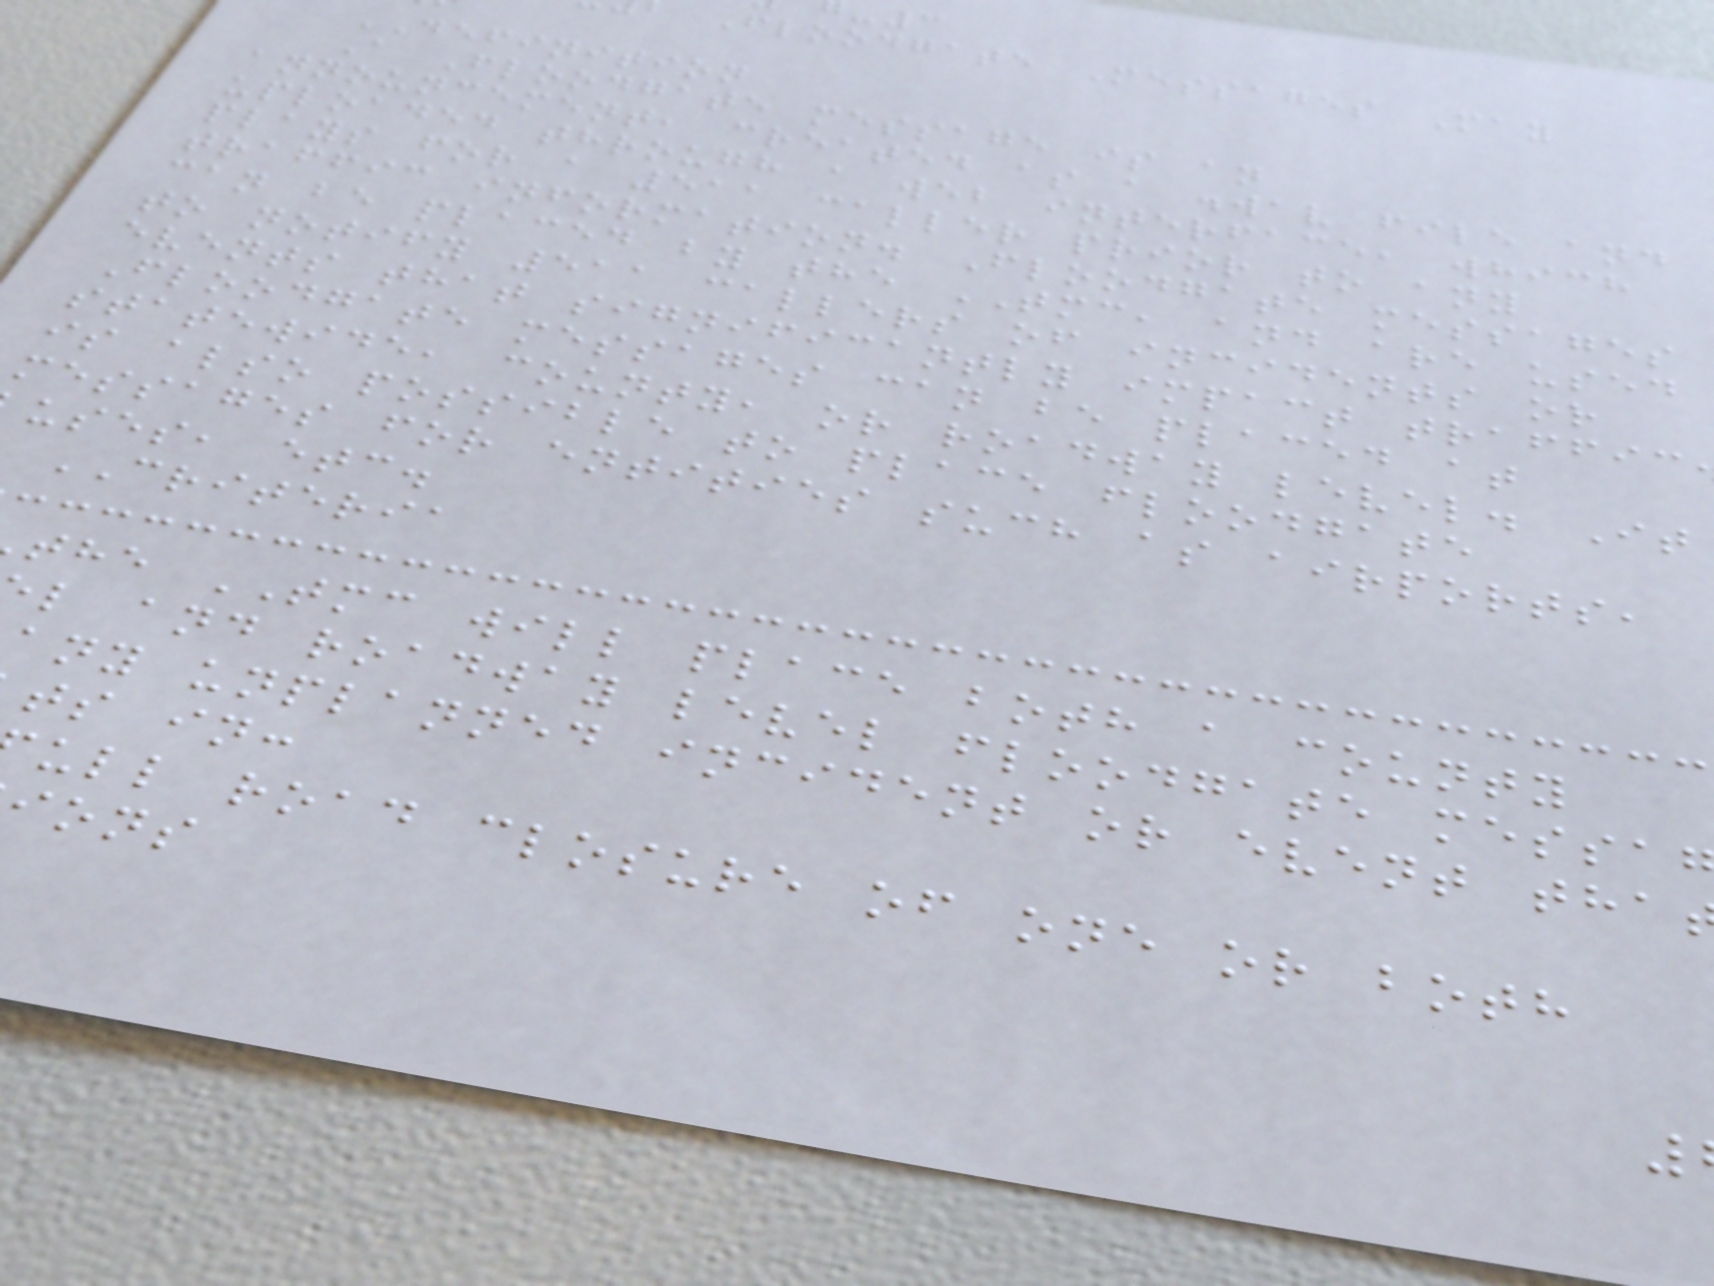Floodgate Messages May
DEFINITION
A Floodgate message is an
announcement, created as a .wav file and
uploaded through a web interface, which
plays for a 511 caller prior to any
traffic information. Floodgate messages
can be placed by the TMC, and are used
to notify 511 callers of incidents or
events that significantly impact traffic
Floodgate messages can be placed at
statewide, county, or roadway level. It
is also possible to place floodgate
messages for entities such as airports,
uses, etc.
CRITERIA
the TMC will place both a county
l and roadway level floodgate messa
any unplanned incident or event tha
ts in:
ull road closure of one or both
ions
